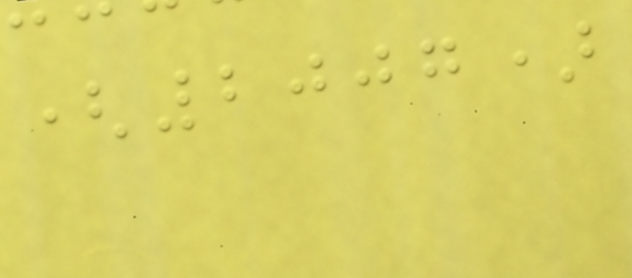(2007)
